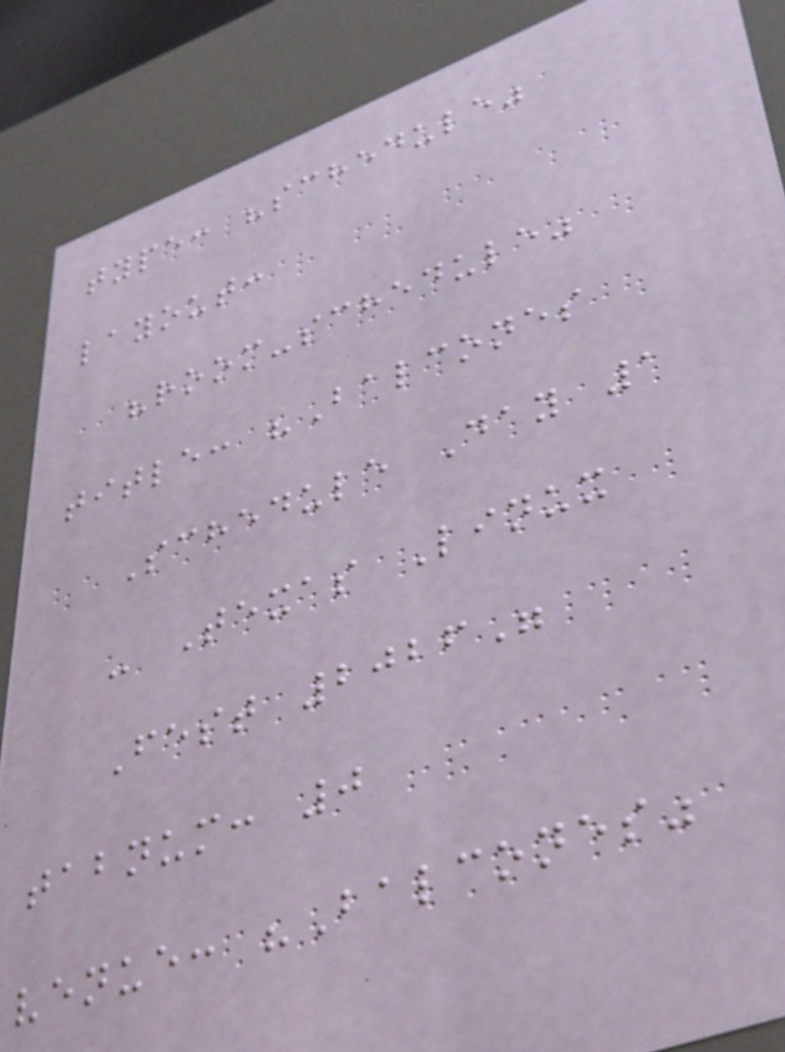type: "schedule"
layout:
"room-schedule"
title: "Balcones
Schedule Day 1
- Texas Linux
Fest 2026"
tabnum: 0
venue: "Balcones"
